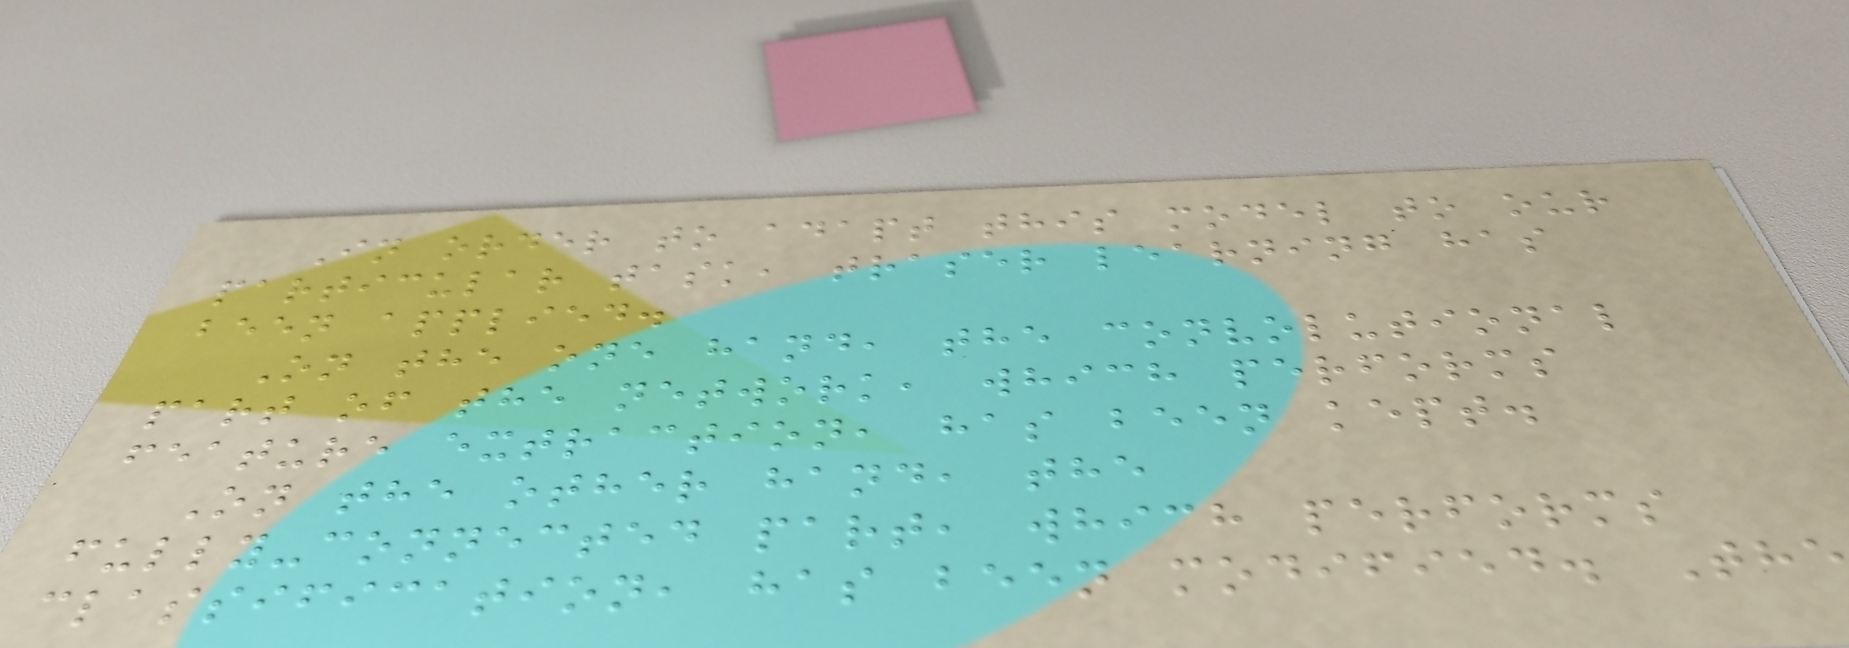In order to adapt this model to our
particular task, traser learning has
been applied.
On the one hand, the convolutional
part of the network, which performs
feature extraction, has been kept.
On the other hand, the
fully-connected part, which performs
classification, has been modified. The
